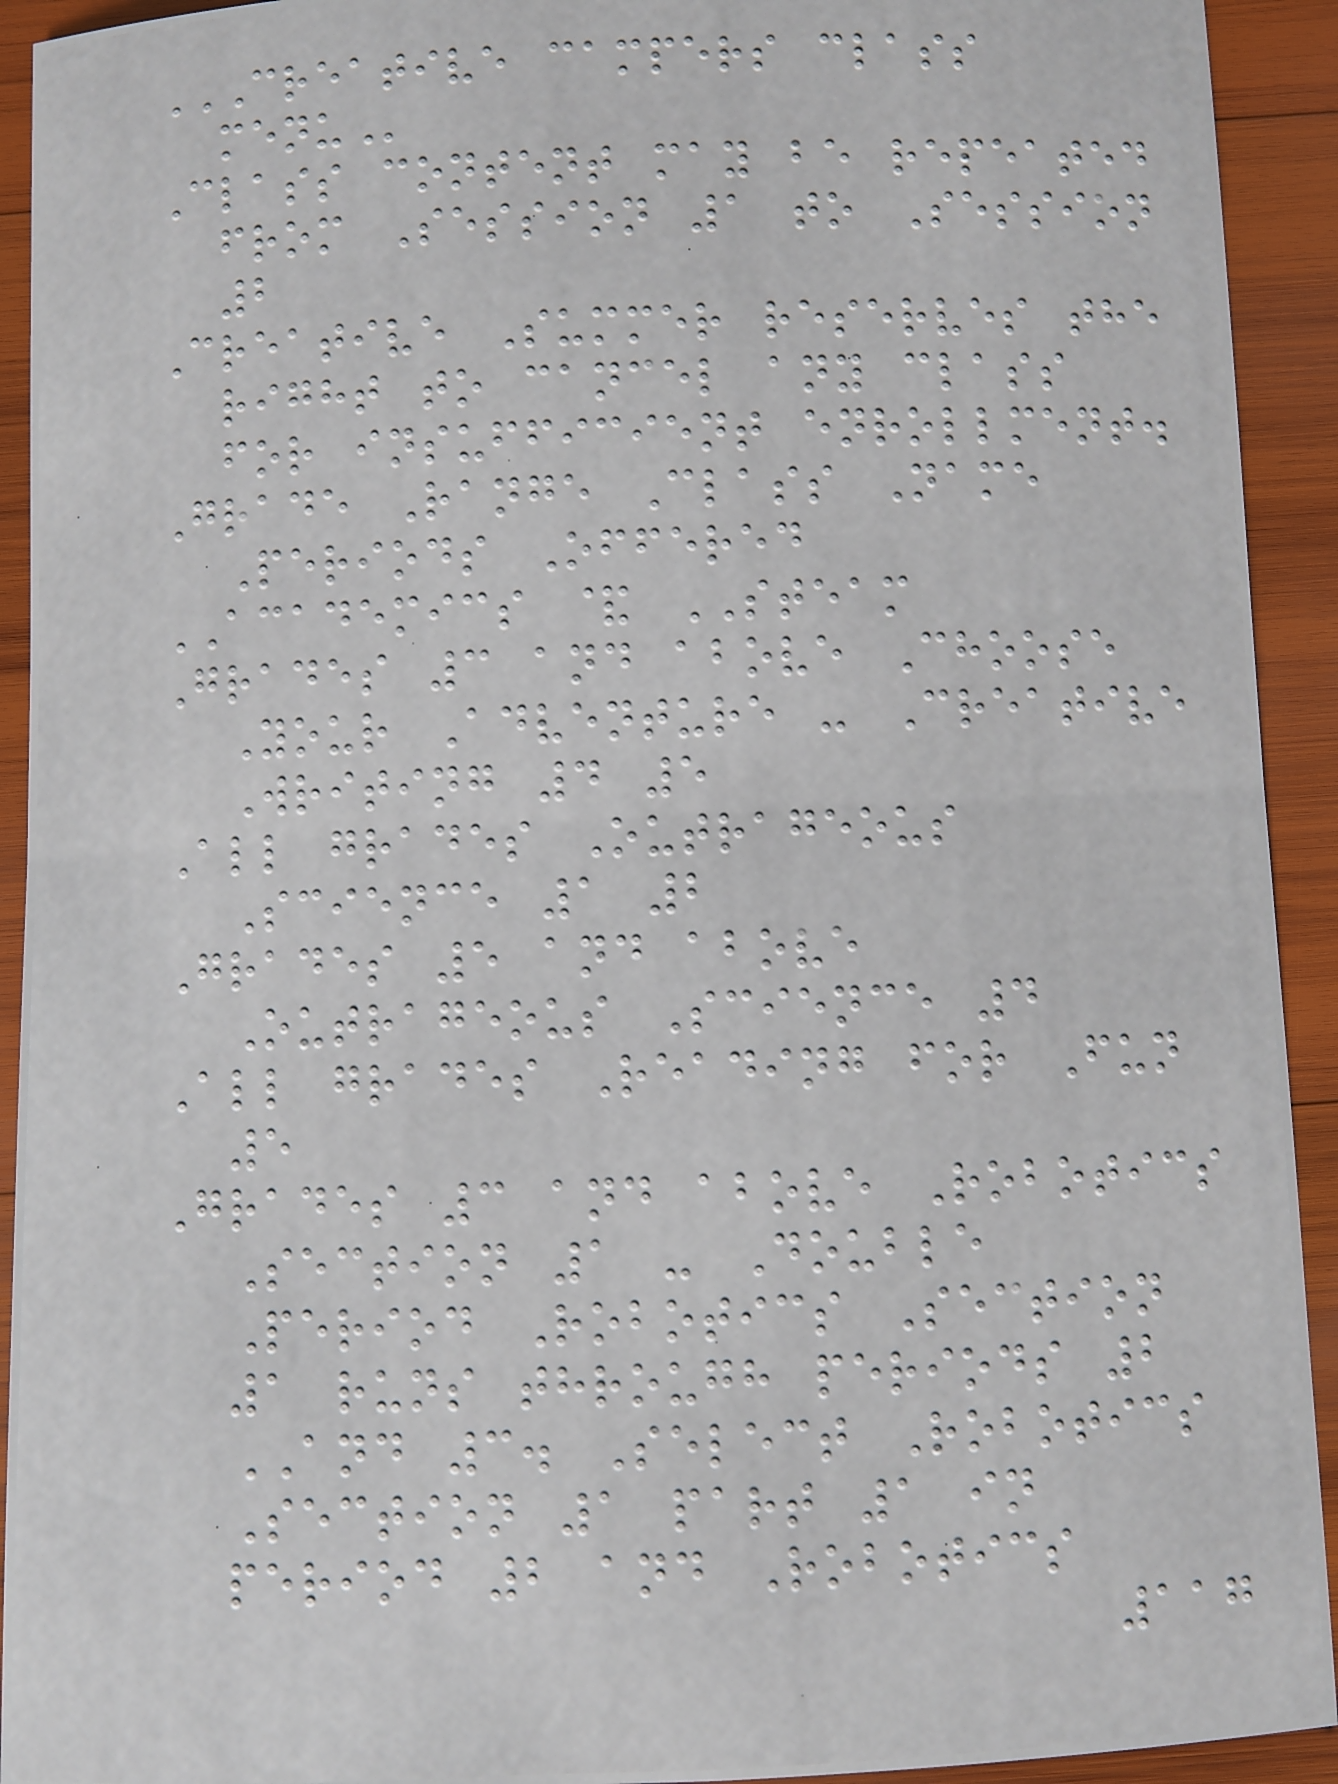CREATIVE CAMPERS CLASS
MENU
Class content may be repeated
from Session 1 to Session
2
Creative Summer reserves the
right to cancel any class
for insufficient enrollment.
Grade Range Class Name
Periods Offered
ACADEMICS & STEAM
Grades 3 and above Choose
Your Adventure - Creative
Writing 4 5
All grades Outrageous
Science 1 2
Grades 5 and above
Outrageous Science 4
All grades Reading for Fun
5
Grades 3 and above Robotics
Section 1 - Double
Period Robotics Section
1 runs through periods 2
AND 3. Select Robotics
Section 1 part 1 in
period 2 and Robotics
117
